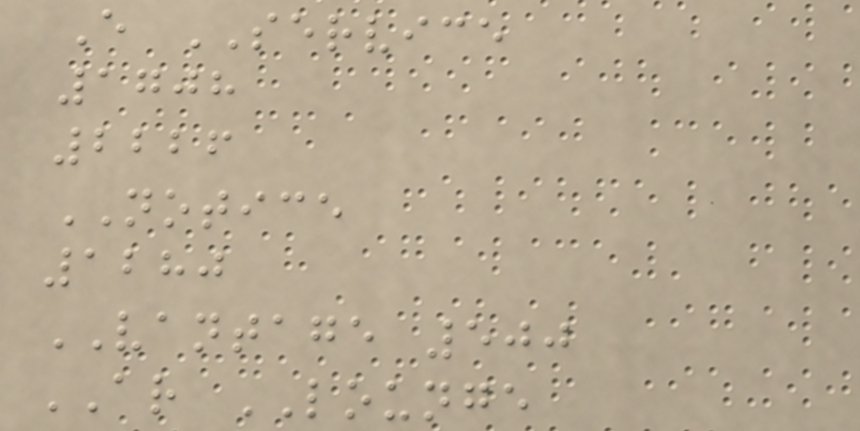E SERVICE
1708
2226
NOTICE
1280
VANTAGE 500
AR LOUNGE
